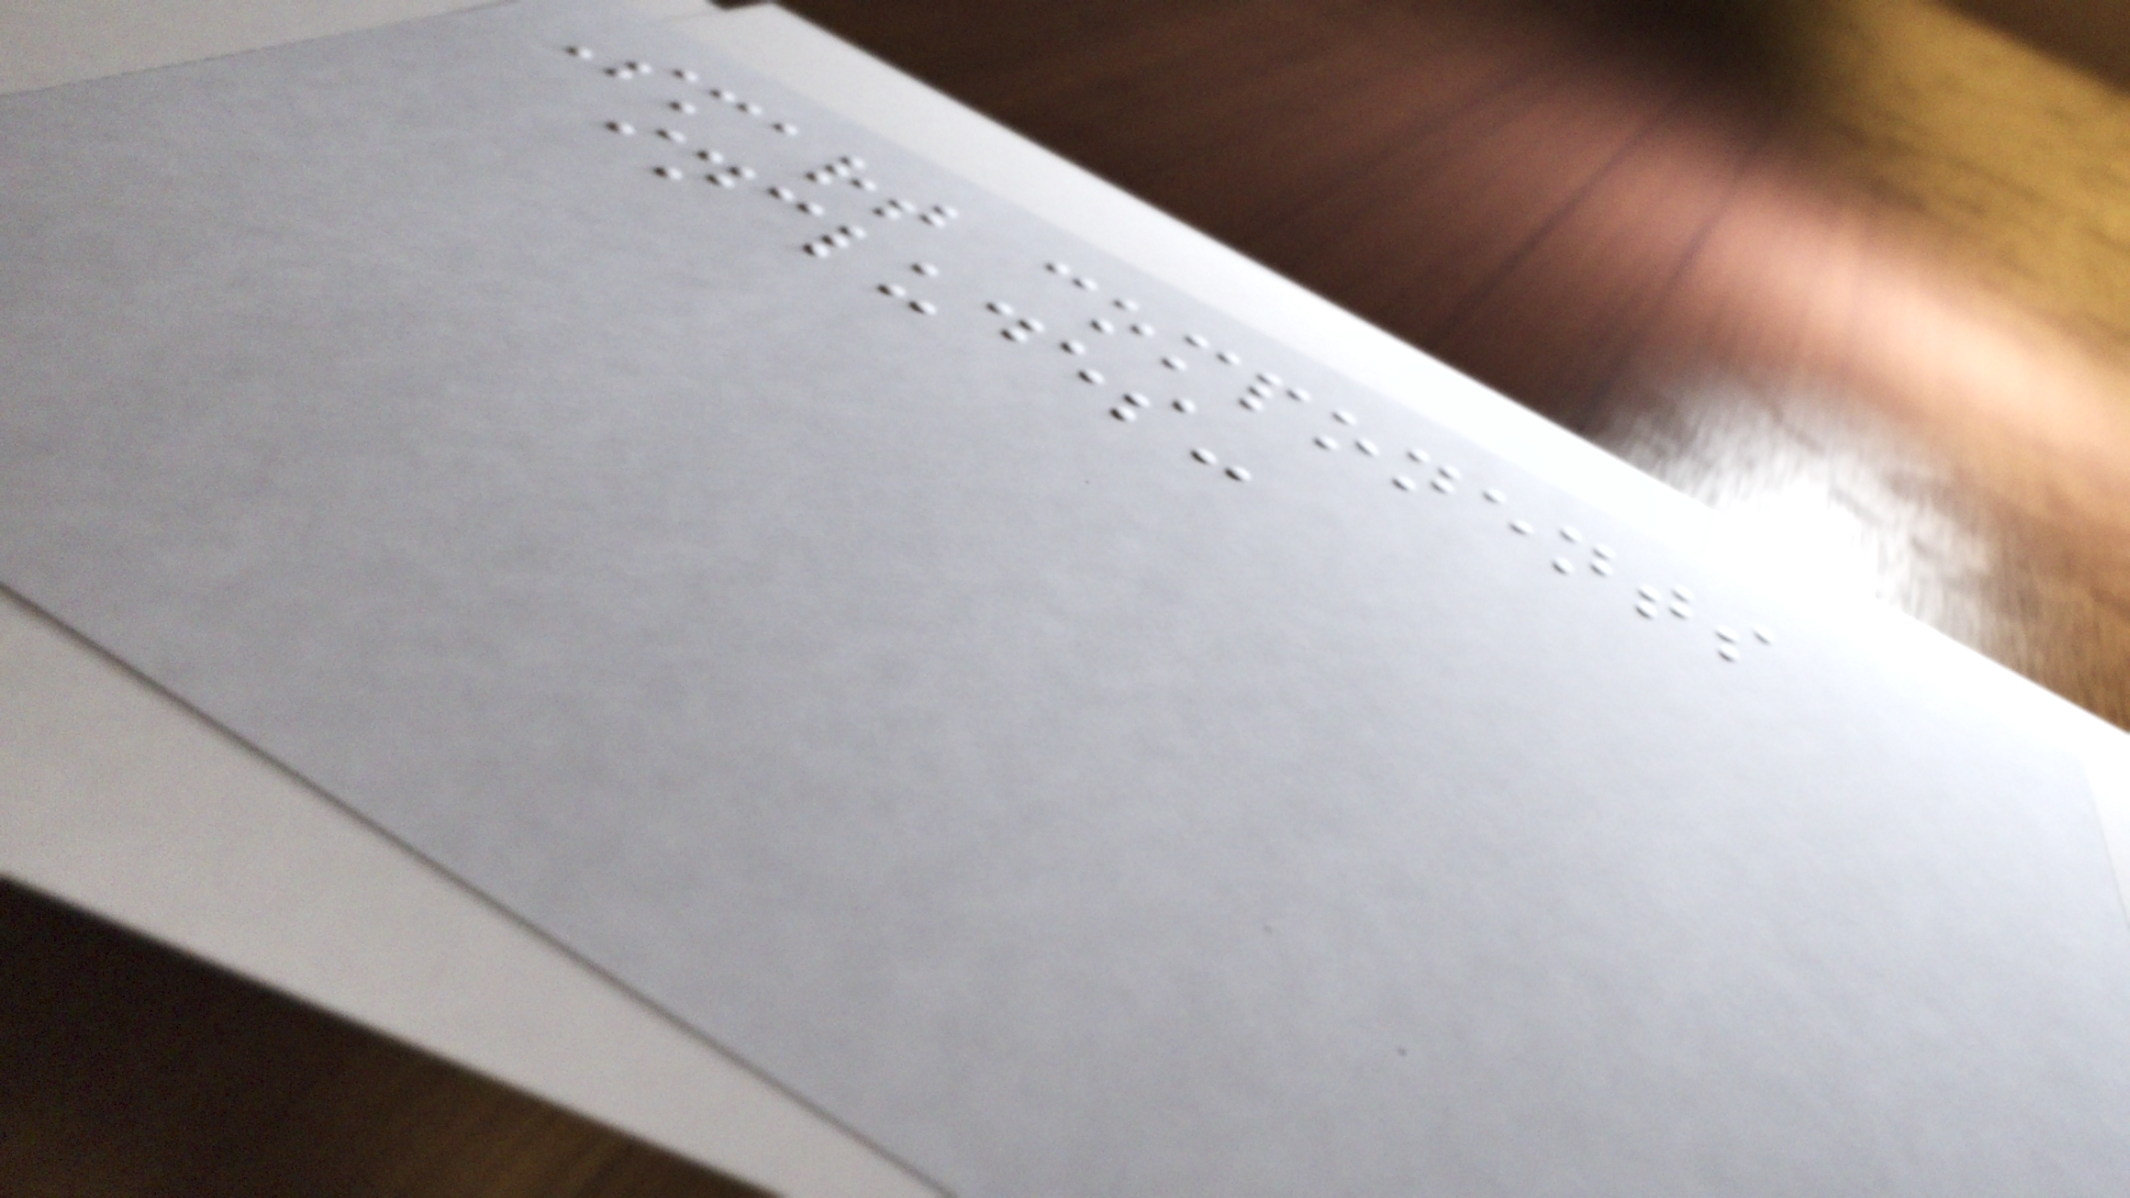Smart components
includes-
